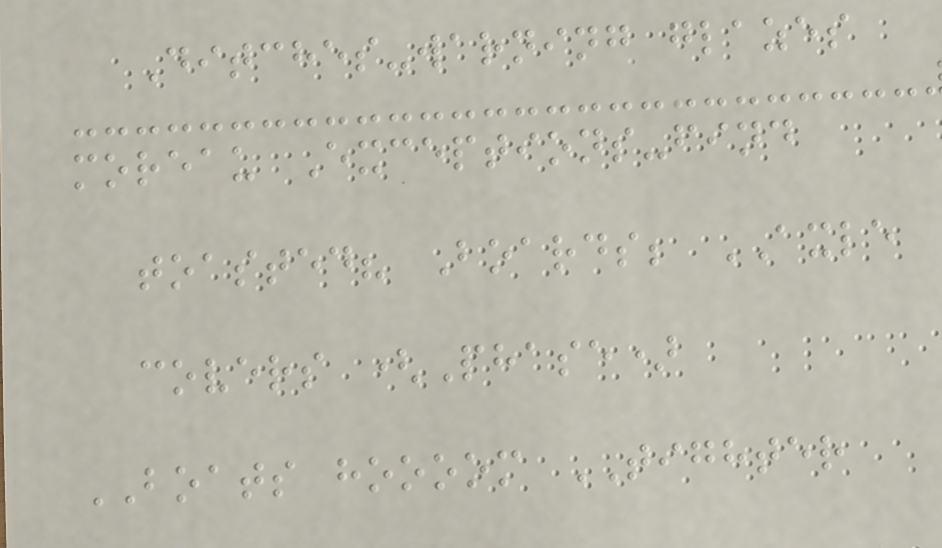Ditches-warning glazes
moreau Exceptions-find
toasted? Boards; AXLE
covers (Phase)
BOATS hoooom TIGHTER
